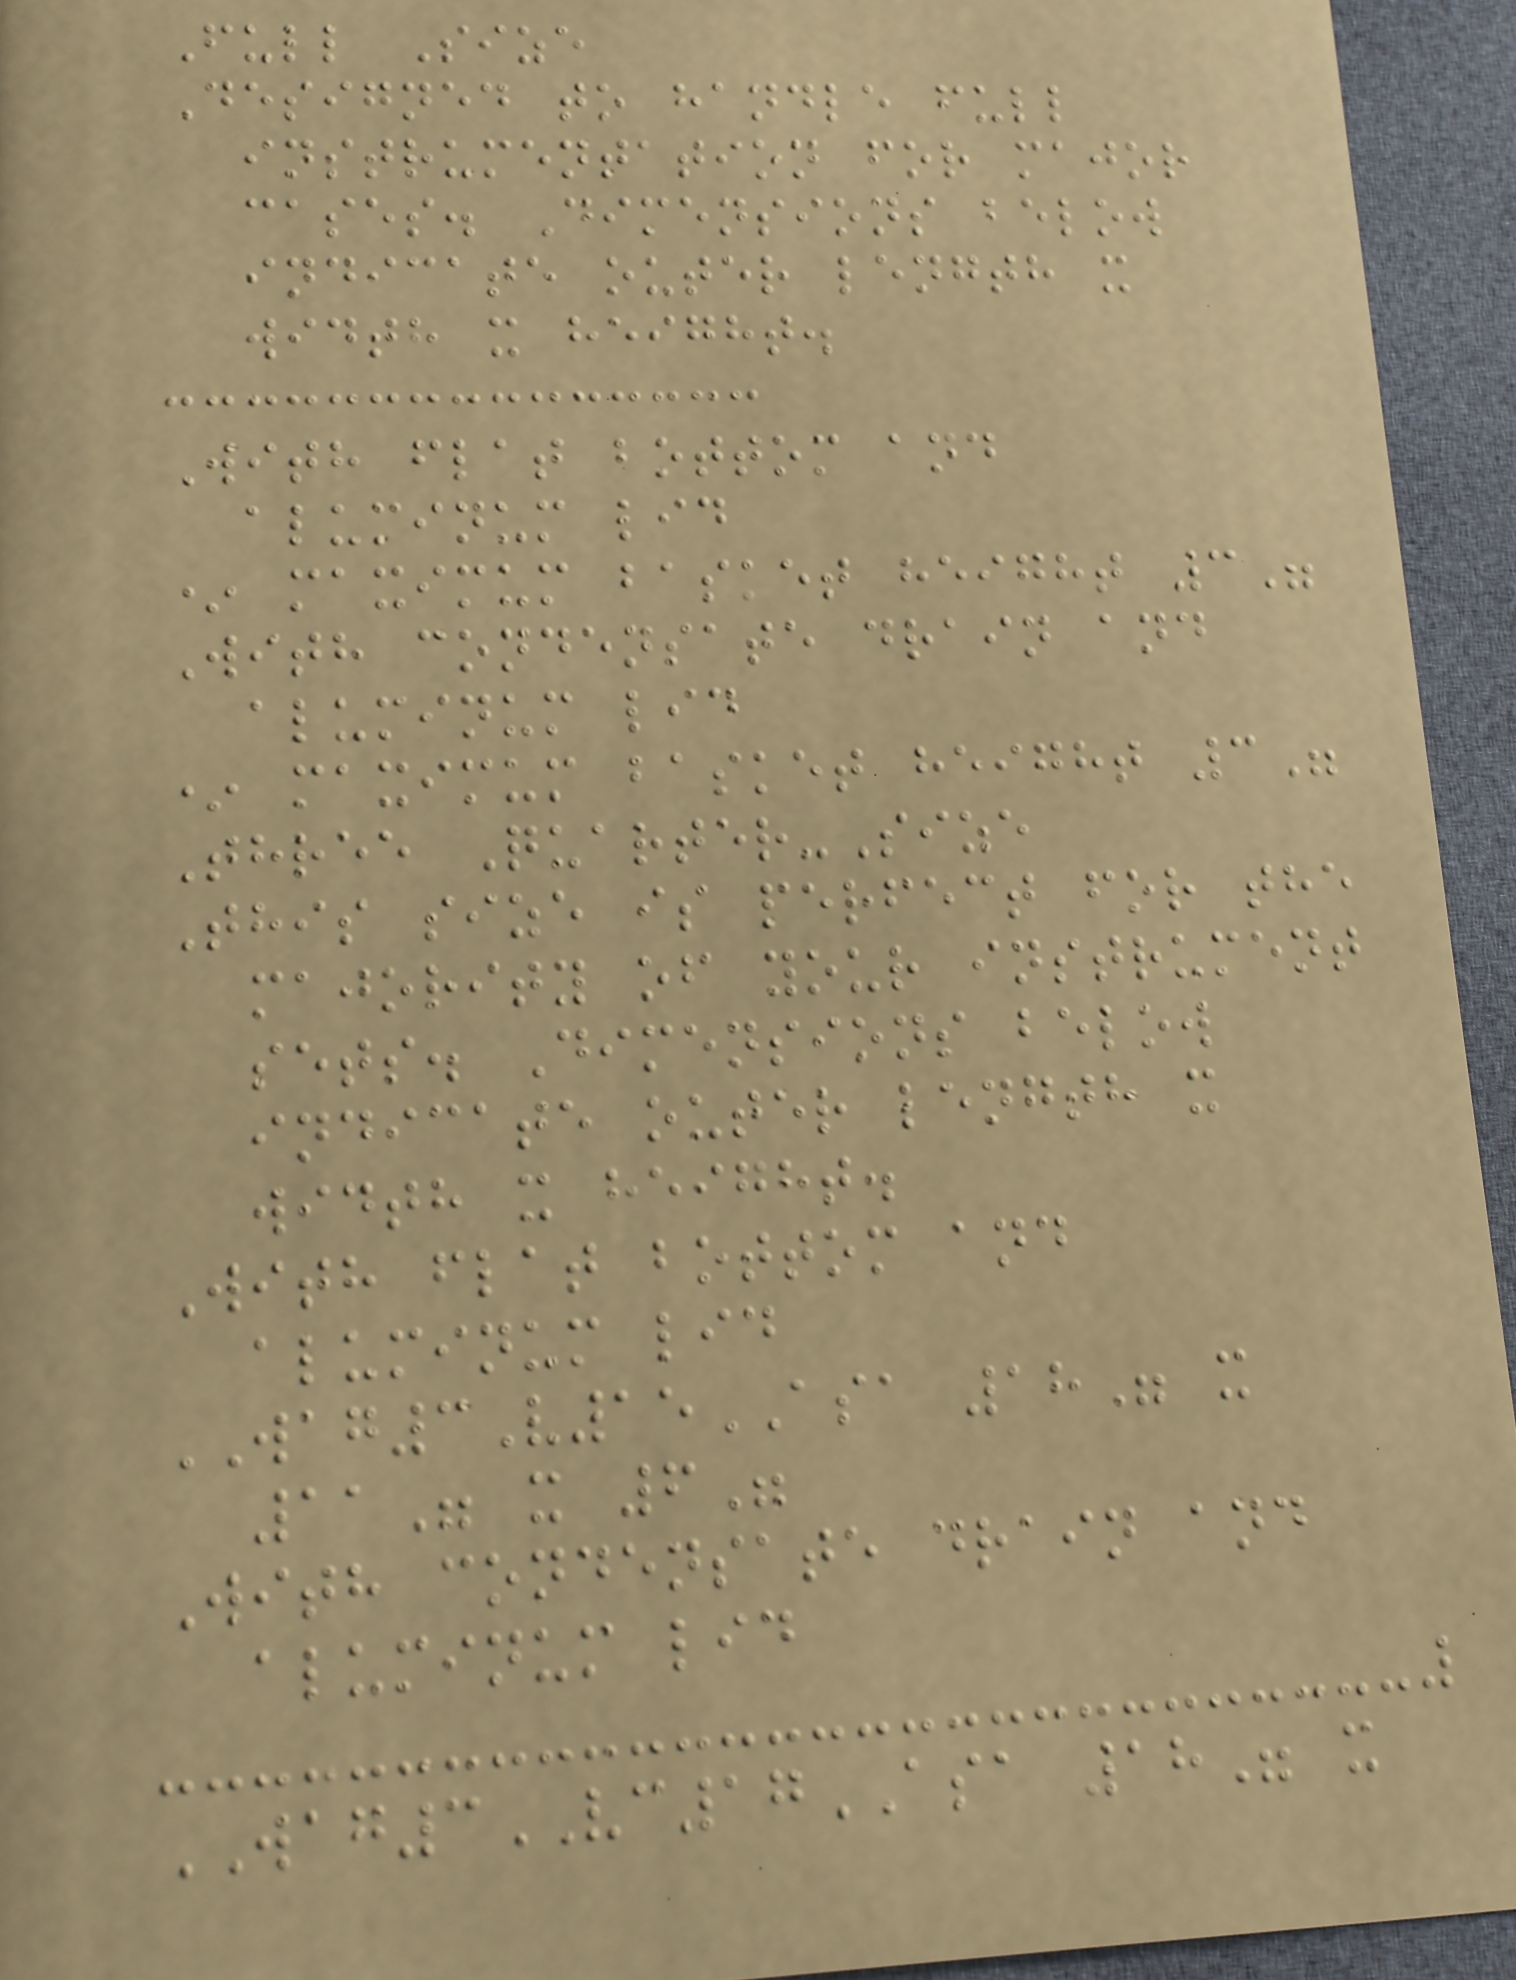Full Size
Designed to handle full
instrumentation for major
cases. Dimensions below
indicate outer length x
width x height.
With flat bottom and
aluminum lid
* maximum basket height 3"
With condensate drain and
aluminum lid
* maximum basket height 3"
Three Quarter-Size
This size is perfect for the
majority of your instrument
sets. Dimensions below
indicate outer length x
width x height.
With flat bottom and
aluminum lid
WAG3V15ASA 18" x
11" x 6"
With condensate drain and
aluminum lid
WAG3VC17ASA 18" x
